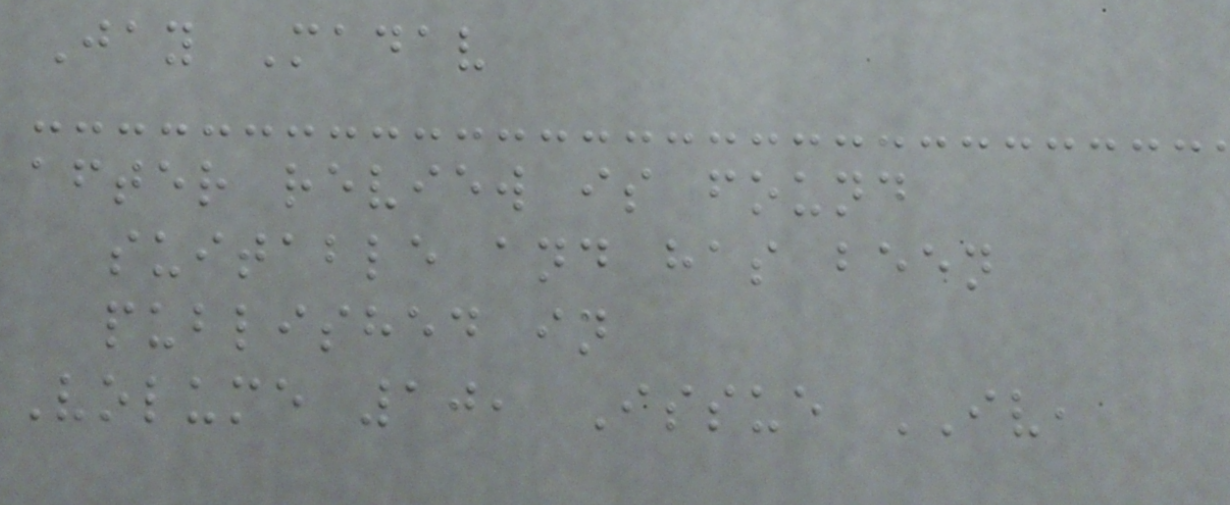Jay Madav
after review is found
suitable and has been
published in
Volume 10, Issue IV,
